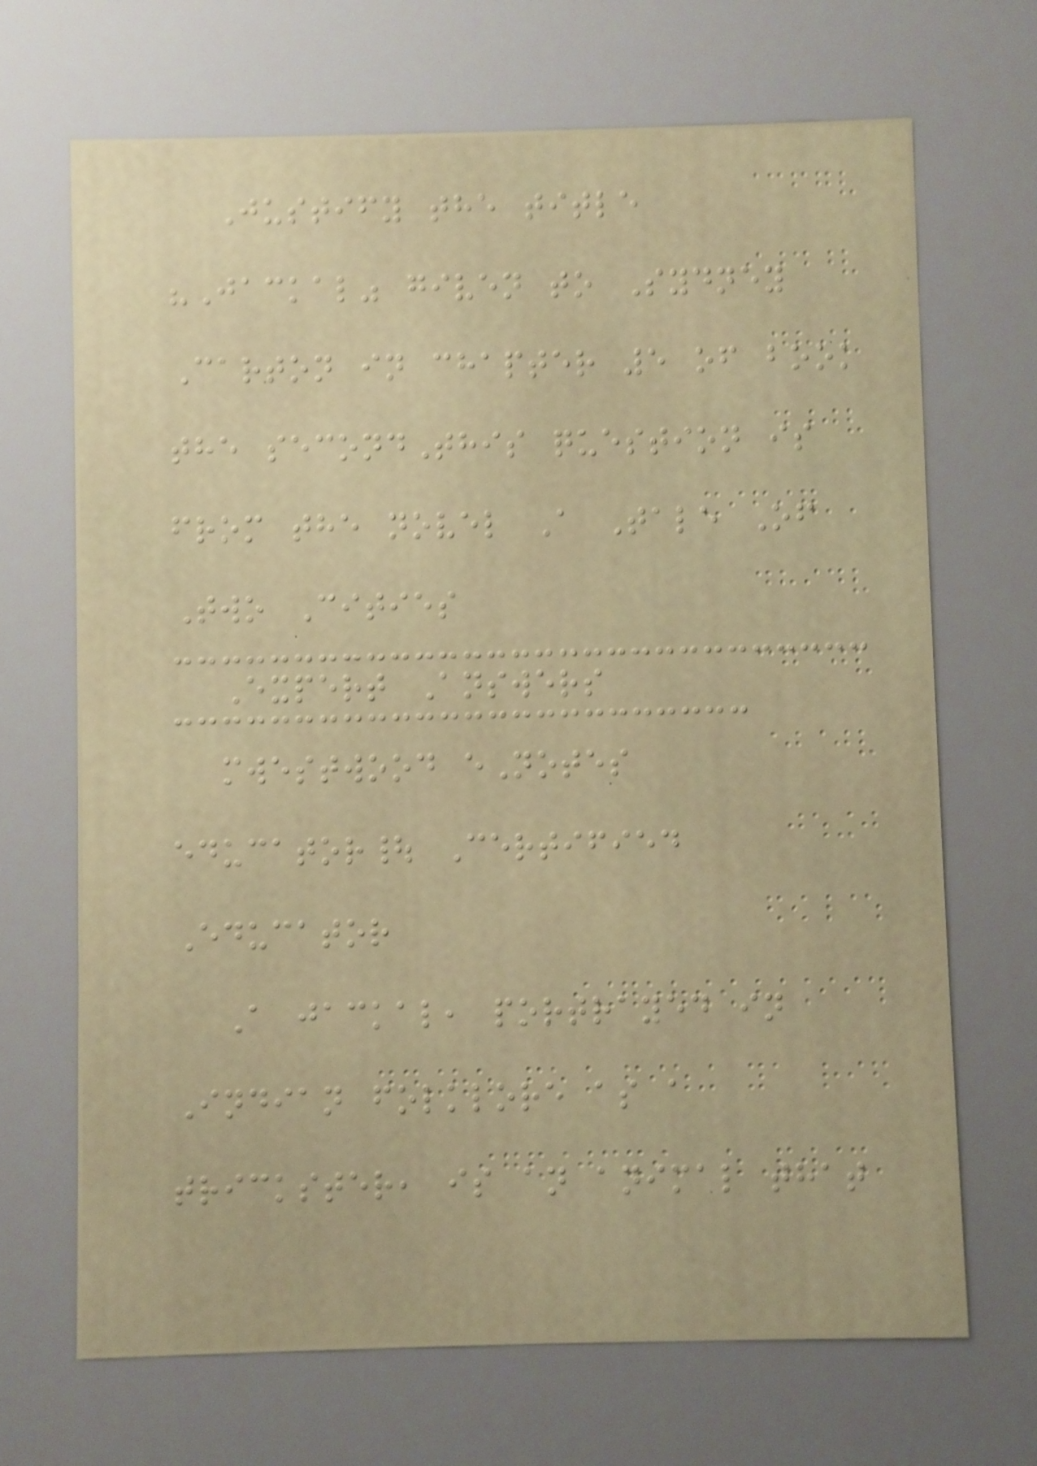Justify the title
"Jackal" given to Sydney
Carton in chapter 5 of book
the secondThis question is
from the novel A Tale Of
Two Cities
Expert Answers
mwestwood eNotes
educator| Certified
Educator
A jackal, portrayed in
Indian folklore as a
trickster, is an animal that
